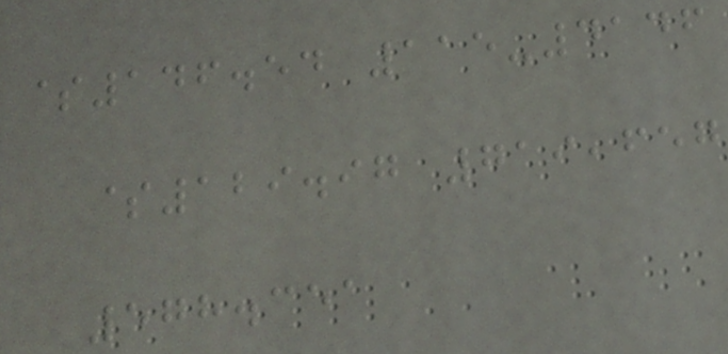$146.54 115-4146
$129.97 719,657
578.351
